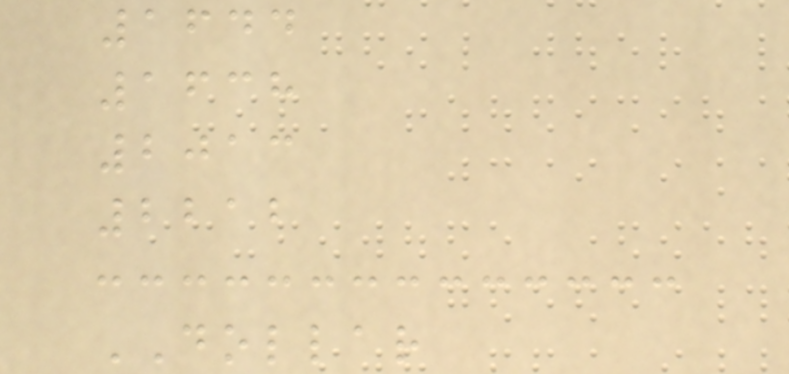1644
1638
2013
2212
DOLLAR
